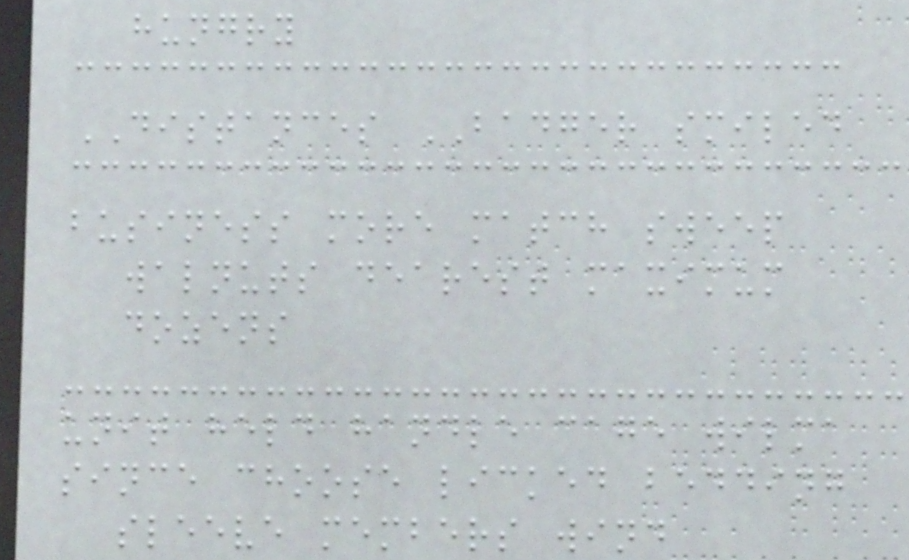hungry
DISTANCES BADGER smiled
business more match sweep
walnuts dearest maximum
dozens
unit held handle cage wilma
since choose licked bedding
sleeve members wind
